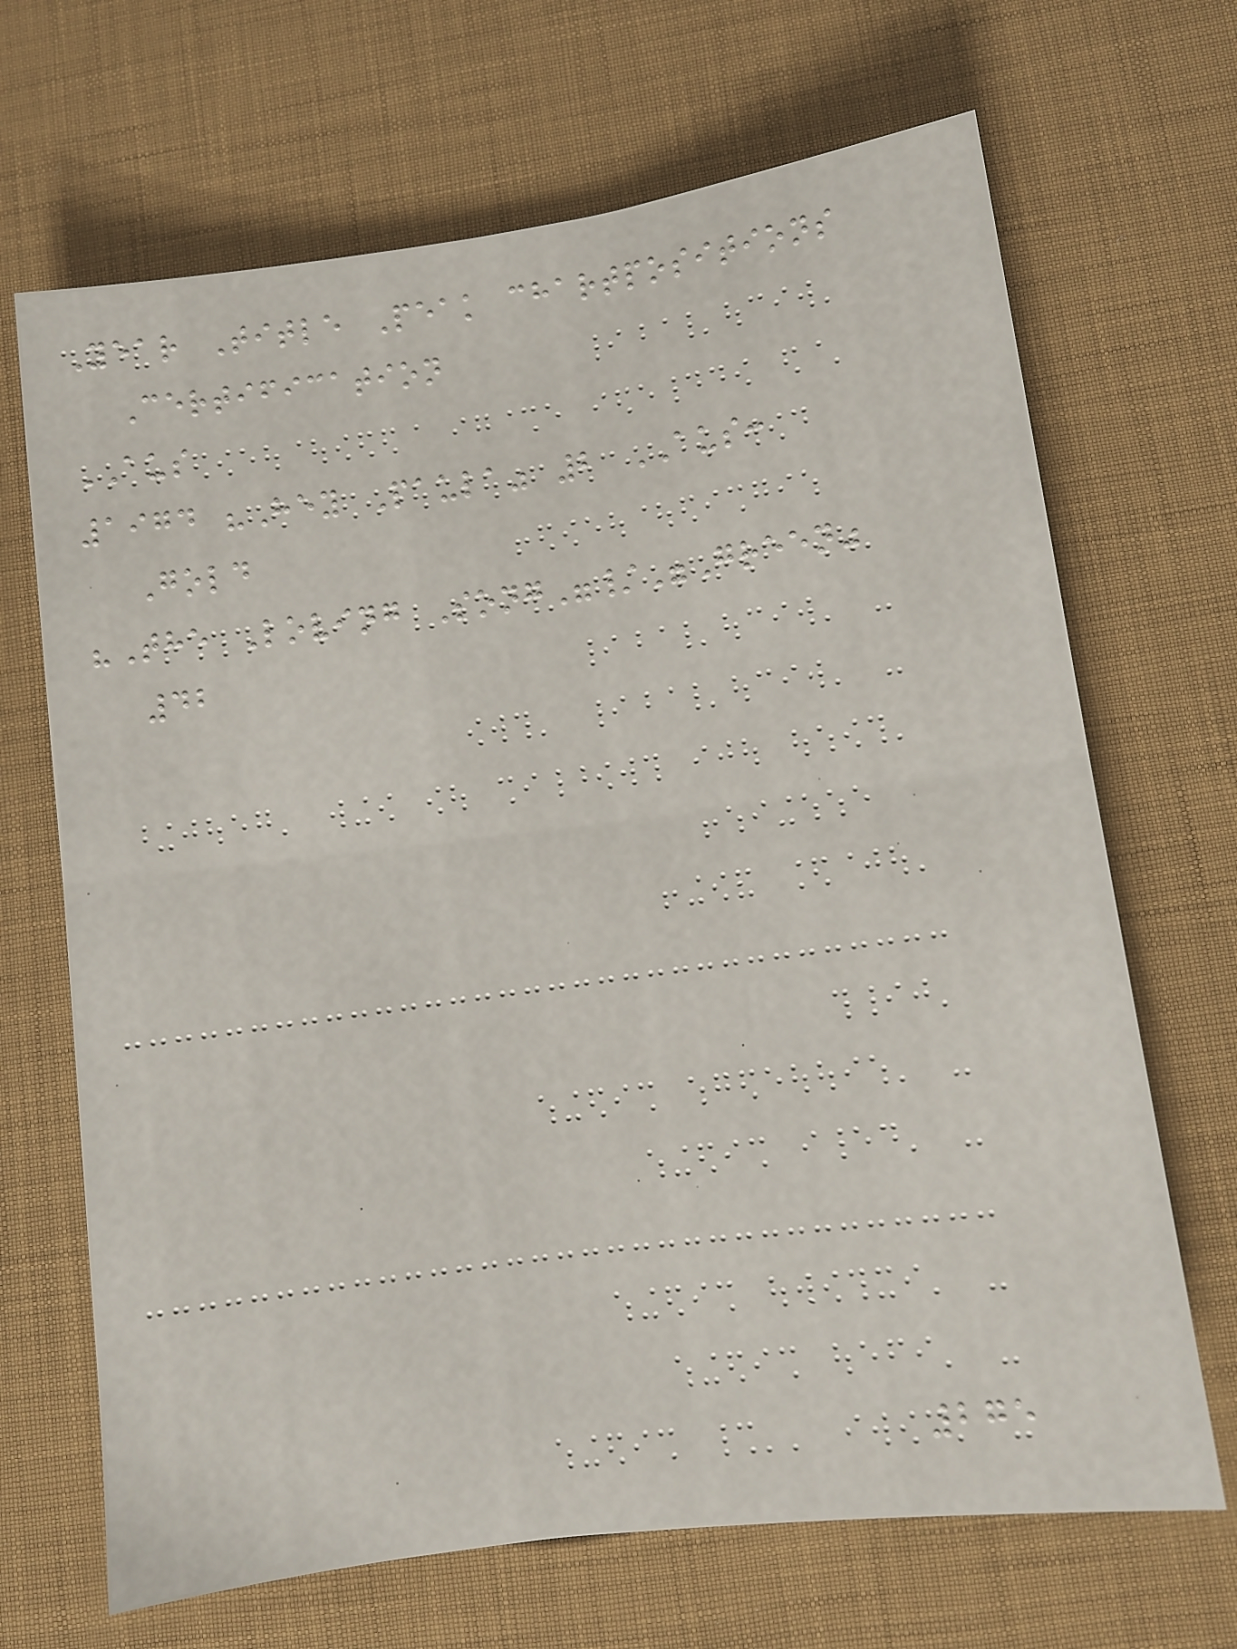Year Title Peak chartpositions
Certification
AUS
1974 "Hey Paula" 2 AUS:
Gold
"The Loving Song"/"Green"
42
275
